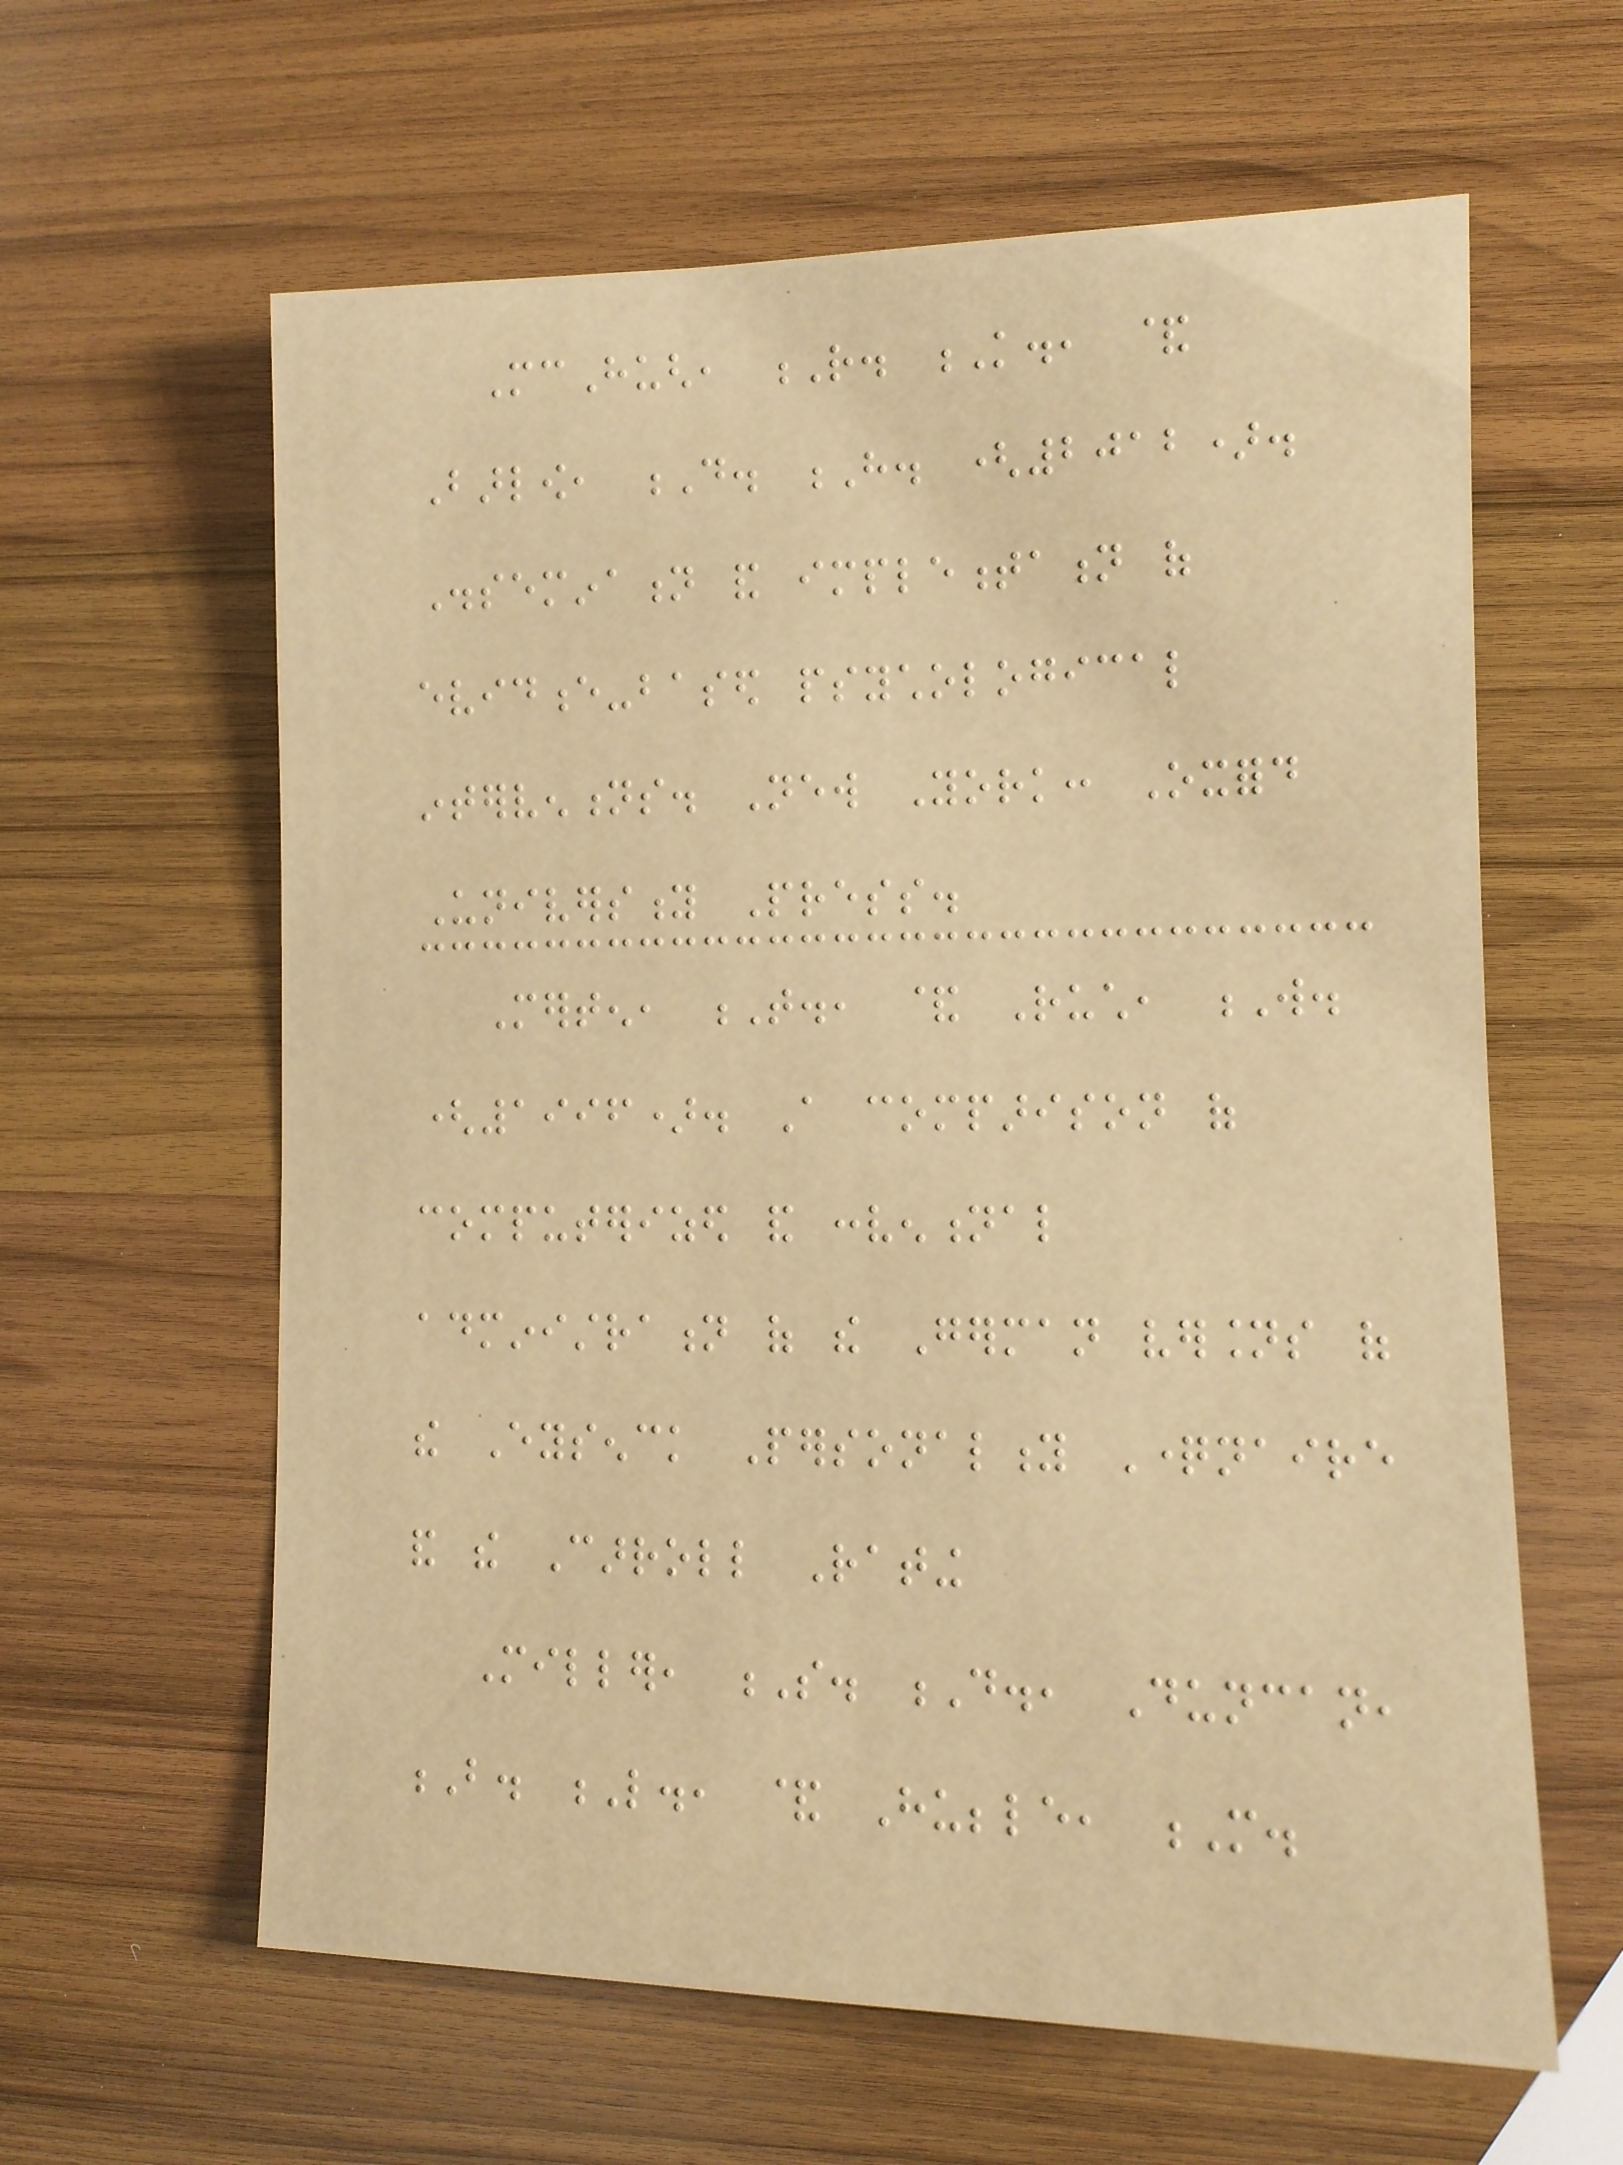McHugh, R. K., &
Barlow, D. H. (2012).
Dissemination and implementation of
evidence-based psychological
interventions. New York: Oxford
University Press.
Merten, T., & Ruch, W.
(1996). A comparison of
computerized and conventional
administration of the German versions of
the Eysenck Personality Questionnaire
and the Carroll Rating
Miller, S. D., Duncan,
B. L., & Hubble, M.
